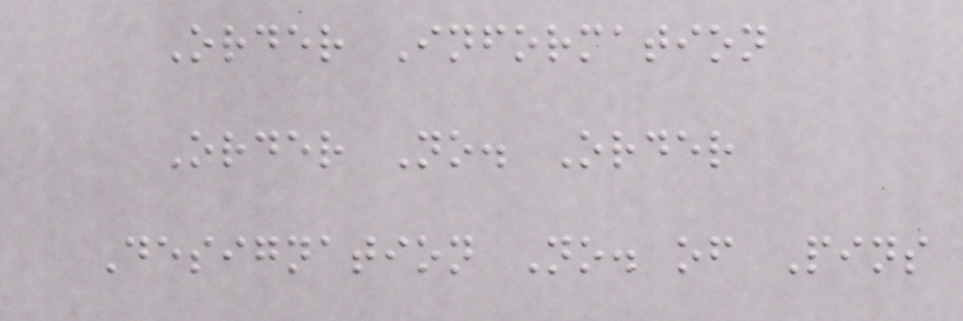Order Information
Order No. Order
Designation No. of Pins
